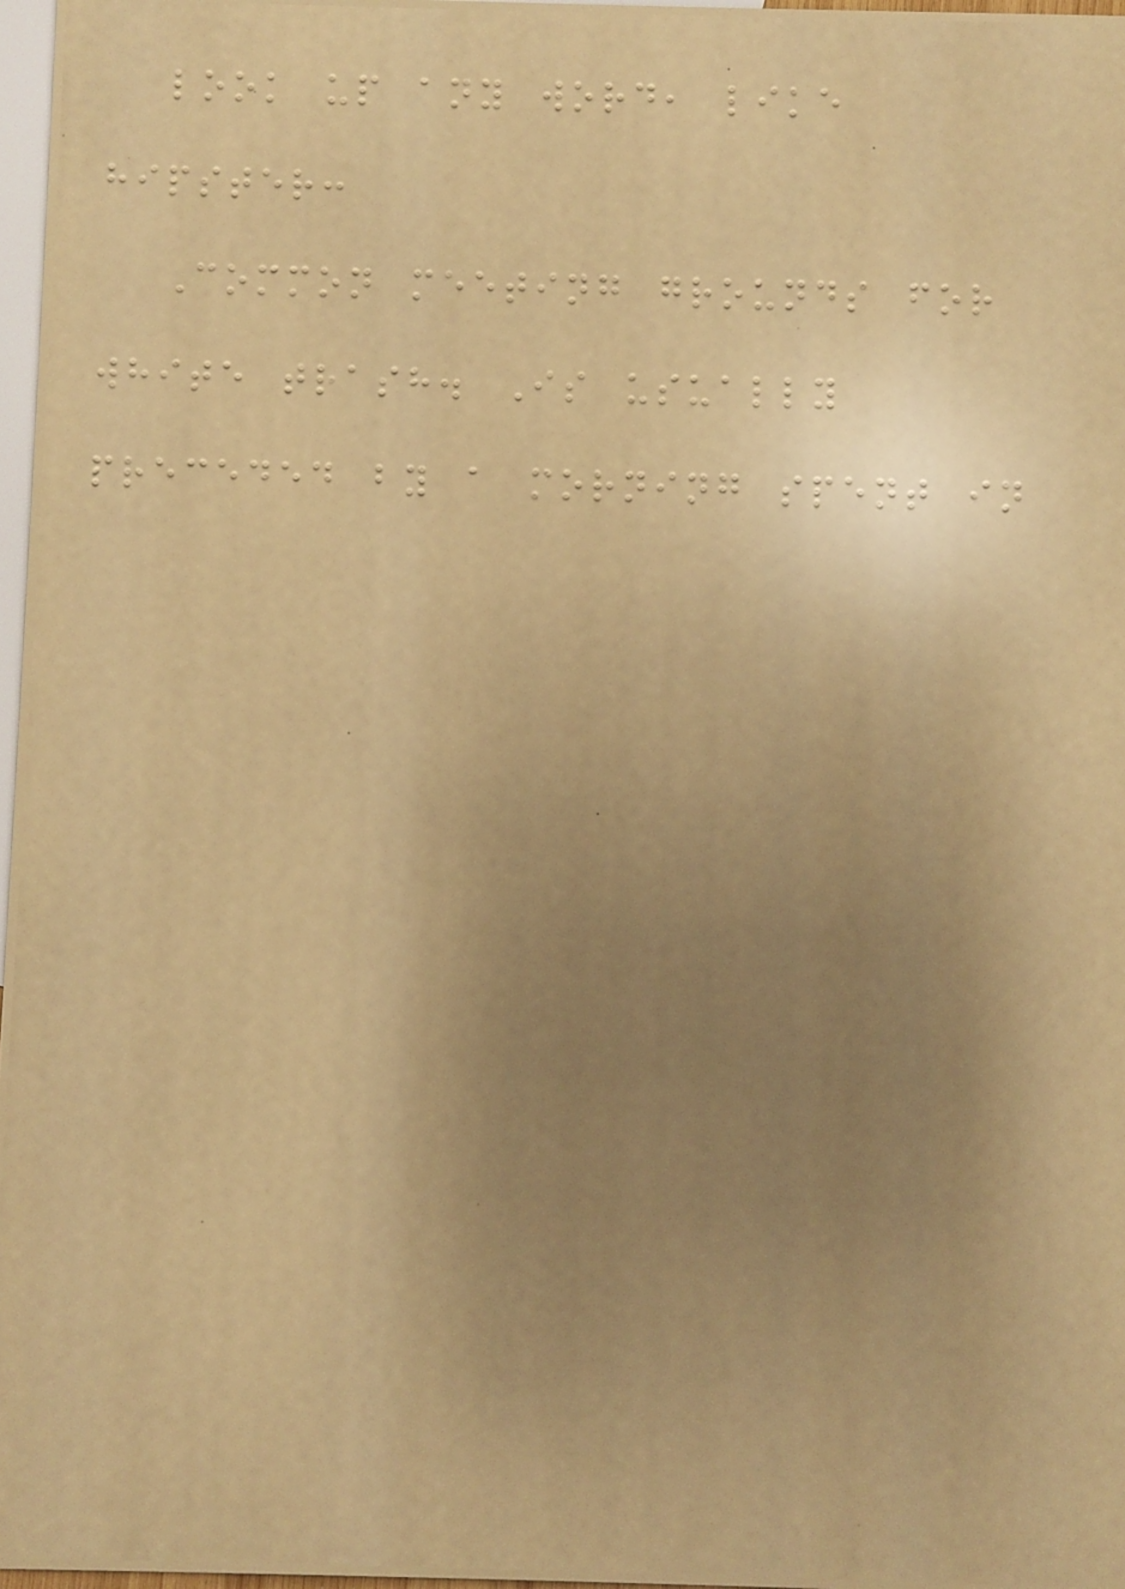look up any word, like
hipster:
Common meeting grounds for
white trash. Is usually
preceded by a morning spent in
